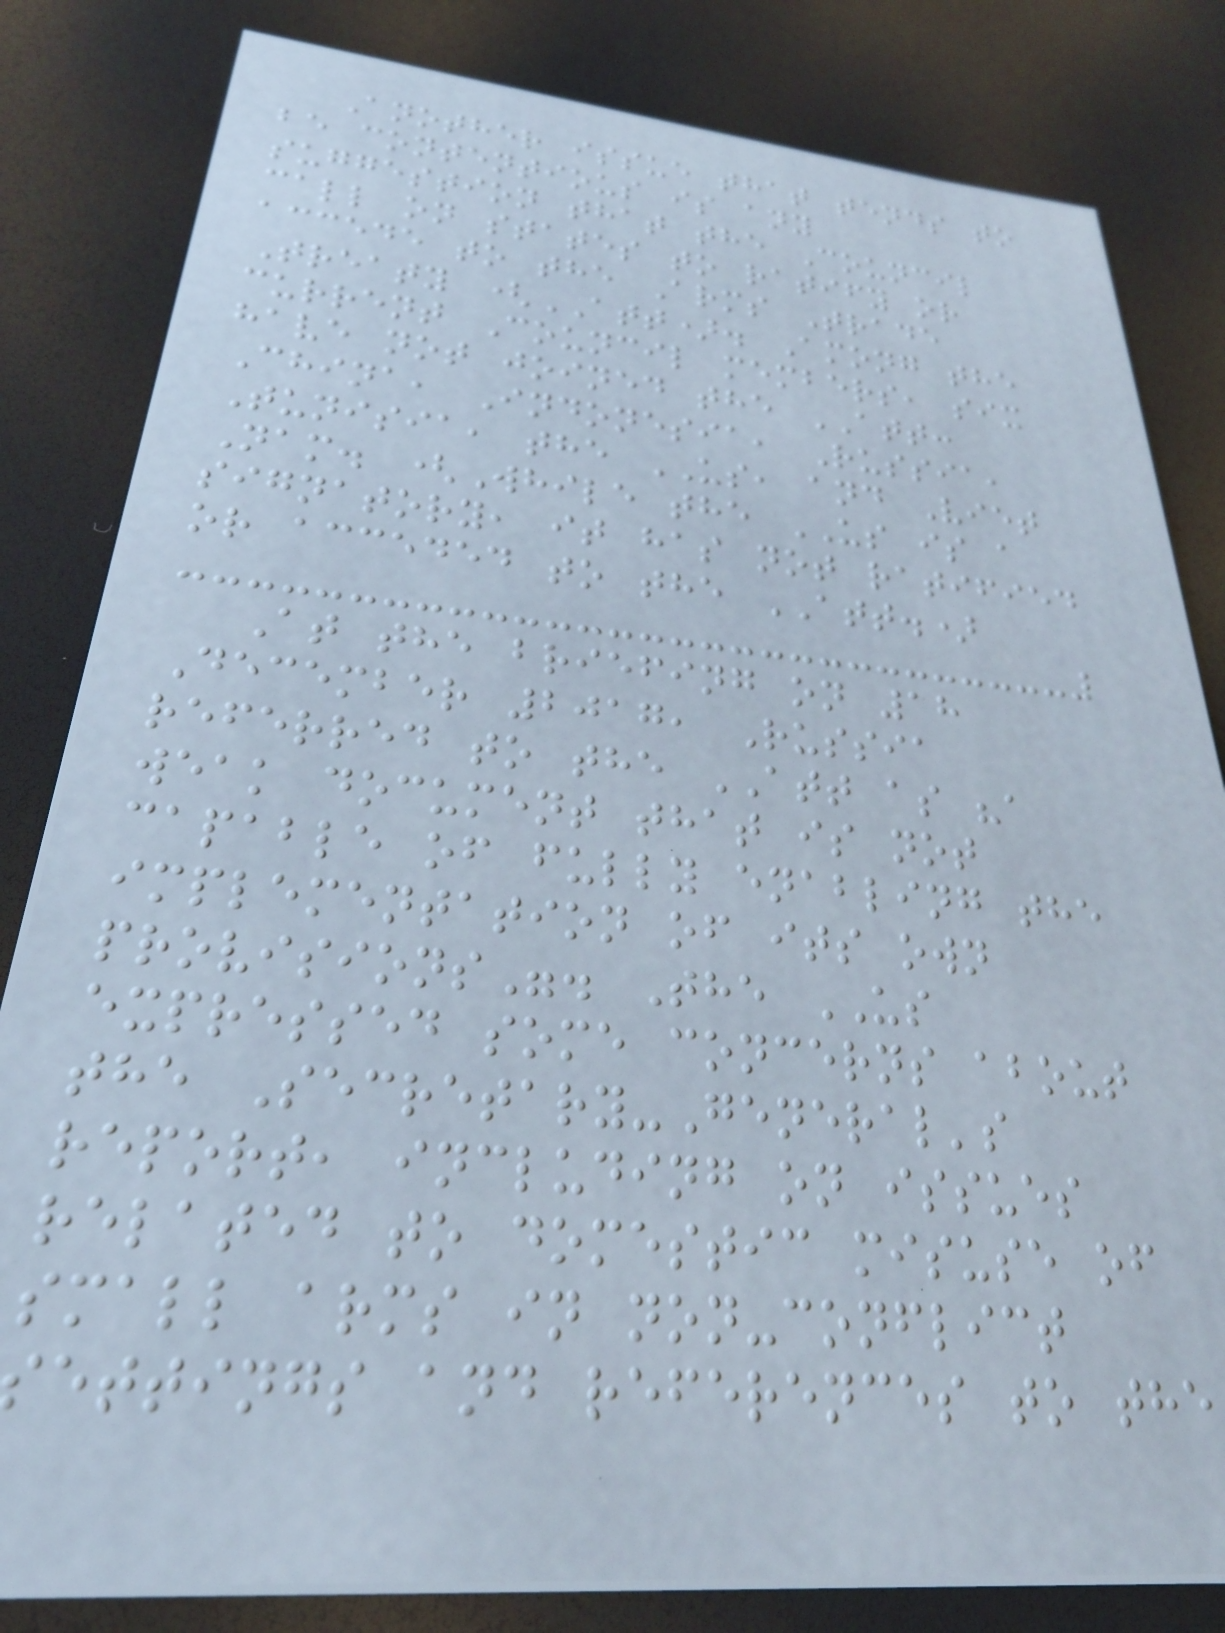Another issue that tends to
be contentious is any
suggestion that the Council
call on states to ratify or
accede to the Arms Trade
Treaty (ATT). Among the
current Council members, six
have not joined the ATT:
China, Indonesia, Russia,
Tunisia, the US, and Viet
Nam. (While the US is a
signatory, it has not ratified
or acceded to the ATT.)
At the briefing on 18
December 2017, Russia
referred to the ATT as "a
weak document that is not
capable of fully enabling the
implementation of its own
provisions". The US
expressed some concerns about
the Secretary-General's
report, including on issues
related to domestic misuse of
small arms in non-conflict
ettings and references to the
